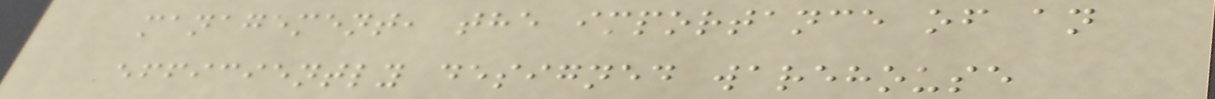management, the importance of an
efficiently designed warehouse
